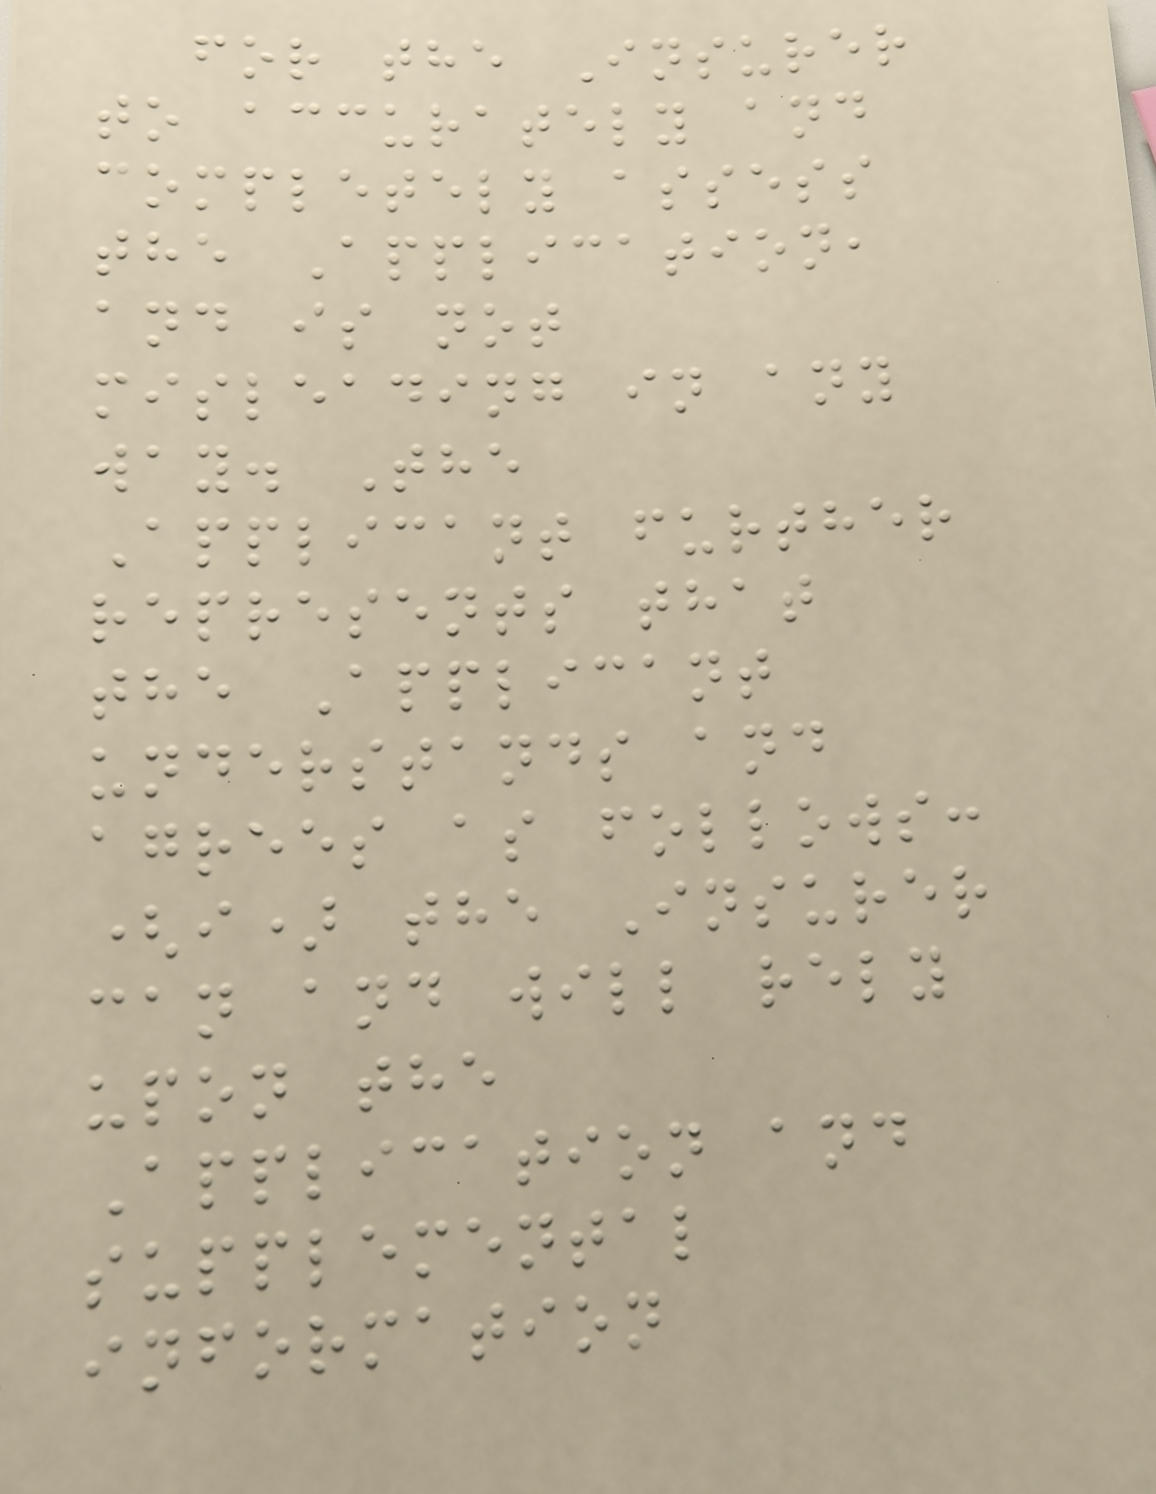for the Insurer
to accurately and
completely assess
the Application,
and is not
misleading in any
way. The
Applicant further
represents that
the Applicant
understands and
agrees as follows:
(i) the Insurer
can and will rely
upon the
Application and
supplemental
information
